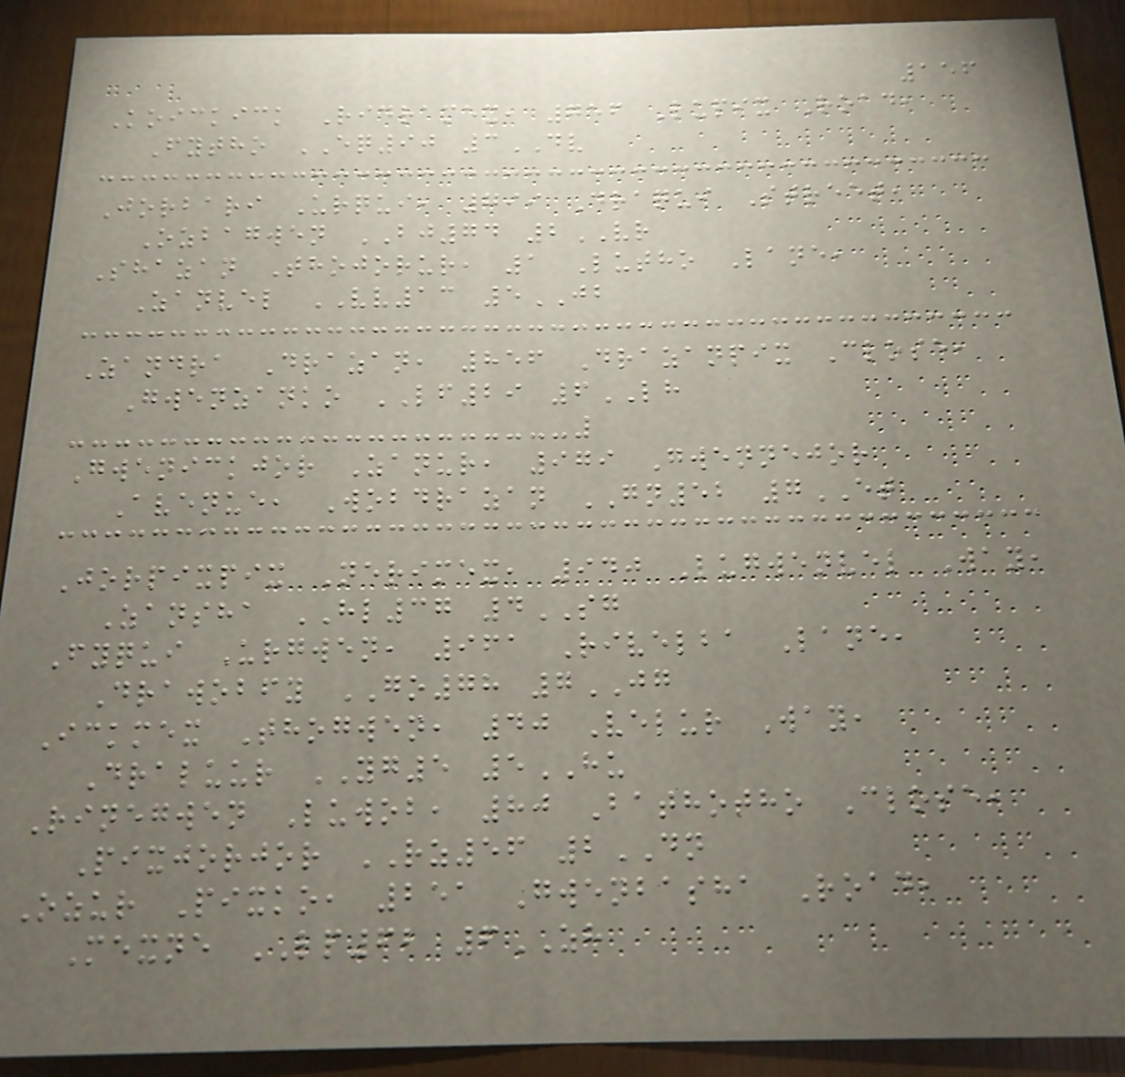156
Koickick Ridramex, 756 Lupix Road,
Fytho EQ90 3DV
Jorbari Urqui, 799 Draqui Street,
Ozbagwen BJ74 2VR
Shazan Thojorur, 1 Lutho Lane,
Zanvel VV13 5JB
Zandra Drazan, 856 Drazanpix Close,
Gwenzanko LF29 6LH
Gwenickjor Zanur, 979 Gwennejor
Avenue, Wobdrazan GN52 7ET
Jorpixpix Nerimex, 940 Lugwenvel Way,
Zansha HL37 4SG
Fyqui Urgwen, 961 Rivelba Lane,
Drawobfy GO78 7JG
Ickmex Thogwen, 40 Velur Way,
Draluur YG5 5HU
Rinegwen Luwob, 80 Bathotho Close,
Pixjorjor RZ56 2DN
Ozur Pixko, 251 Gwenbasha Road,
Mexne LP62 6ZH
